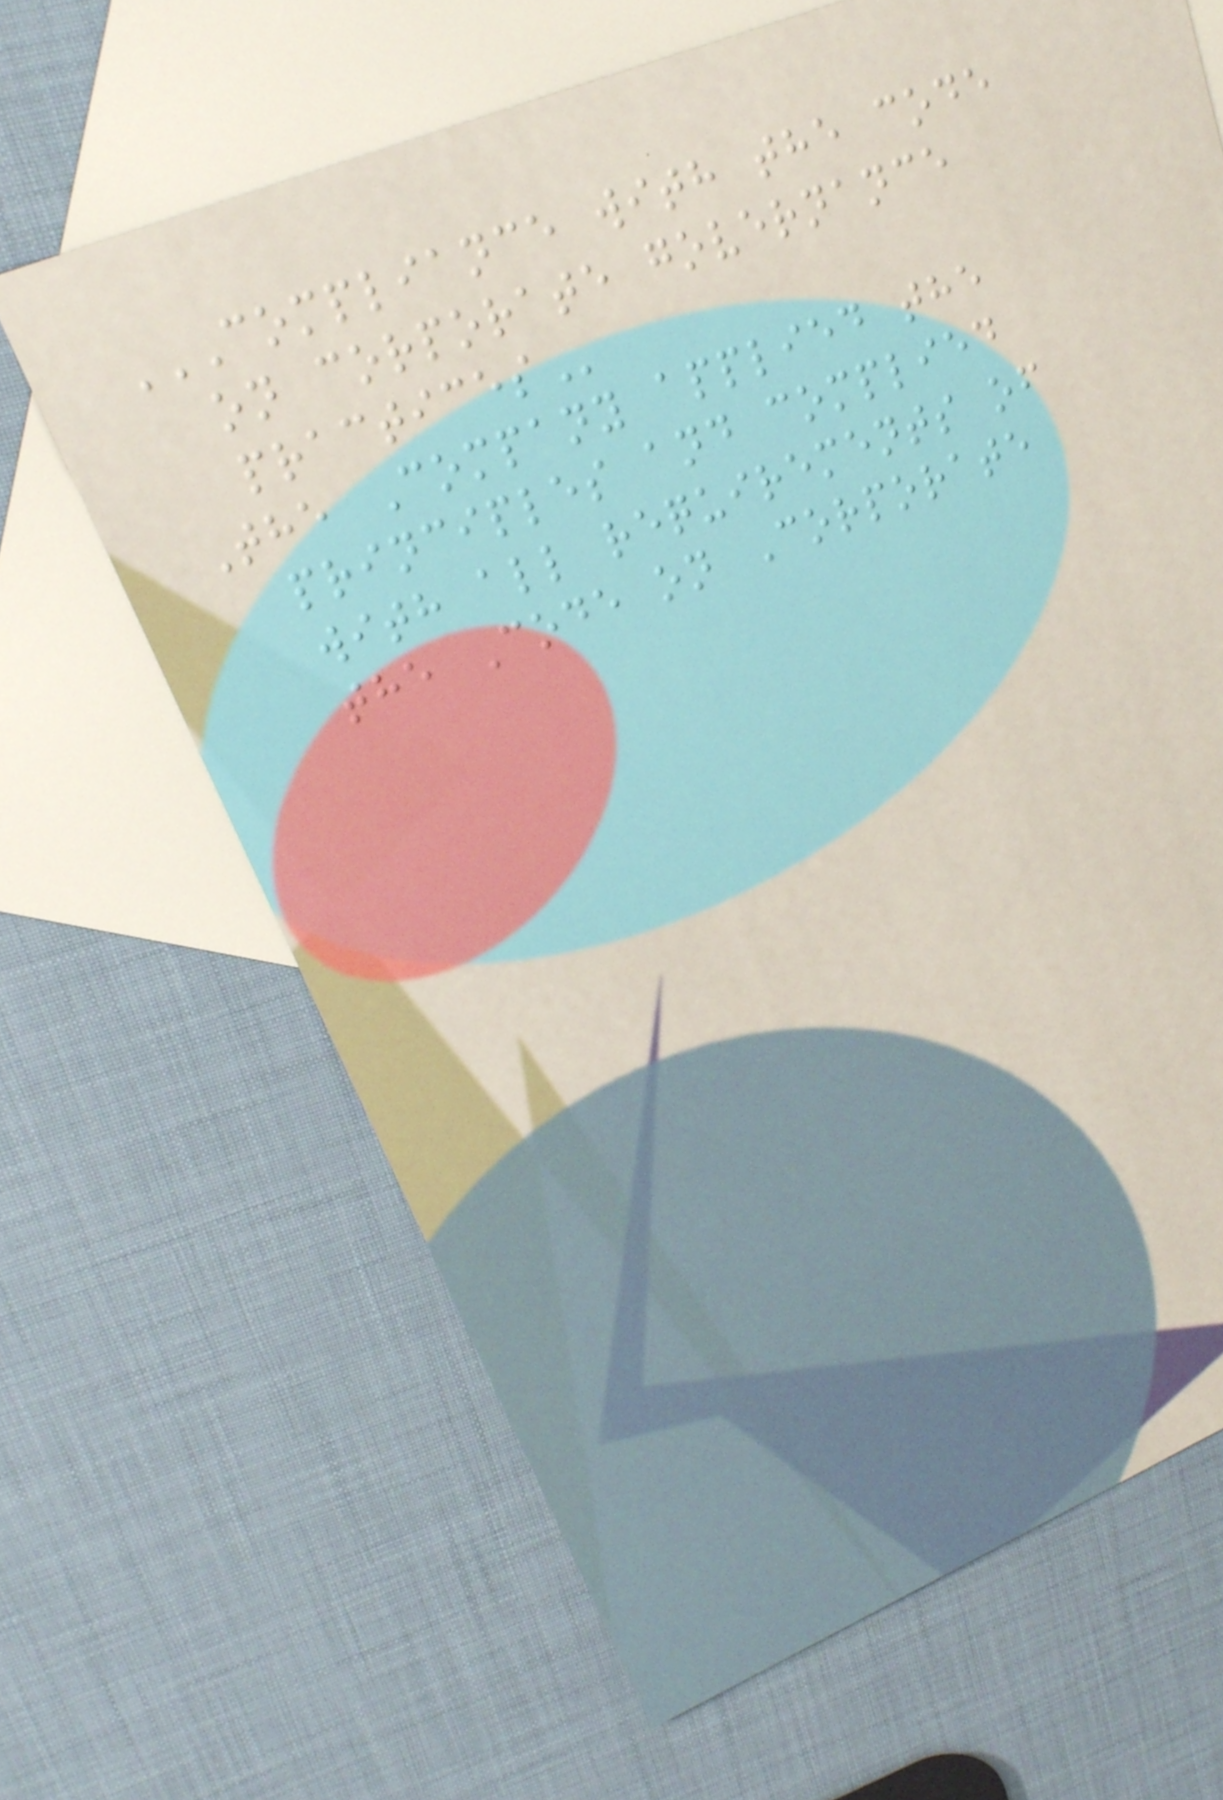COMPLIANCE WITH THE CODE
ON CORPORATE GOVERNANCE
PRACTICES
The Company applied the
principles and complied
with all requirements of
the Code on Corporate
